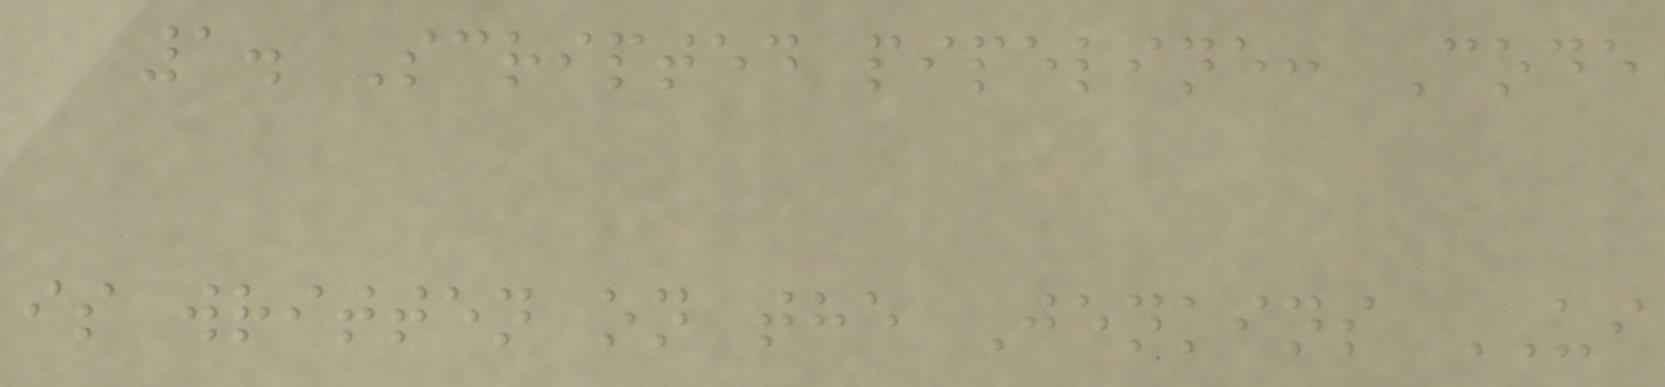1. Scripted pipeline: Code
is written on the Jenkins UI
